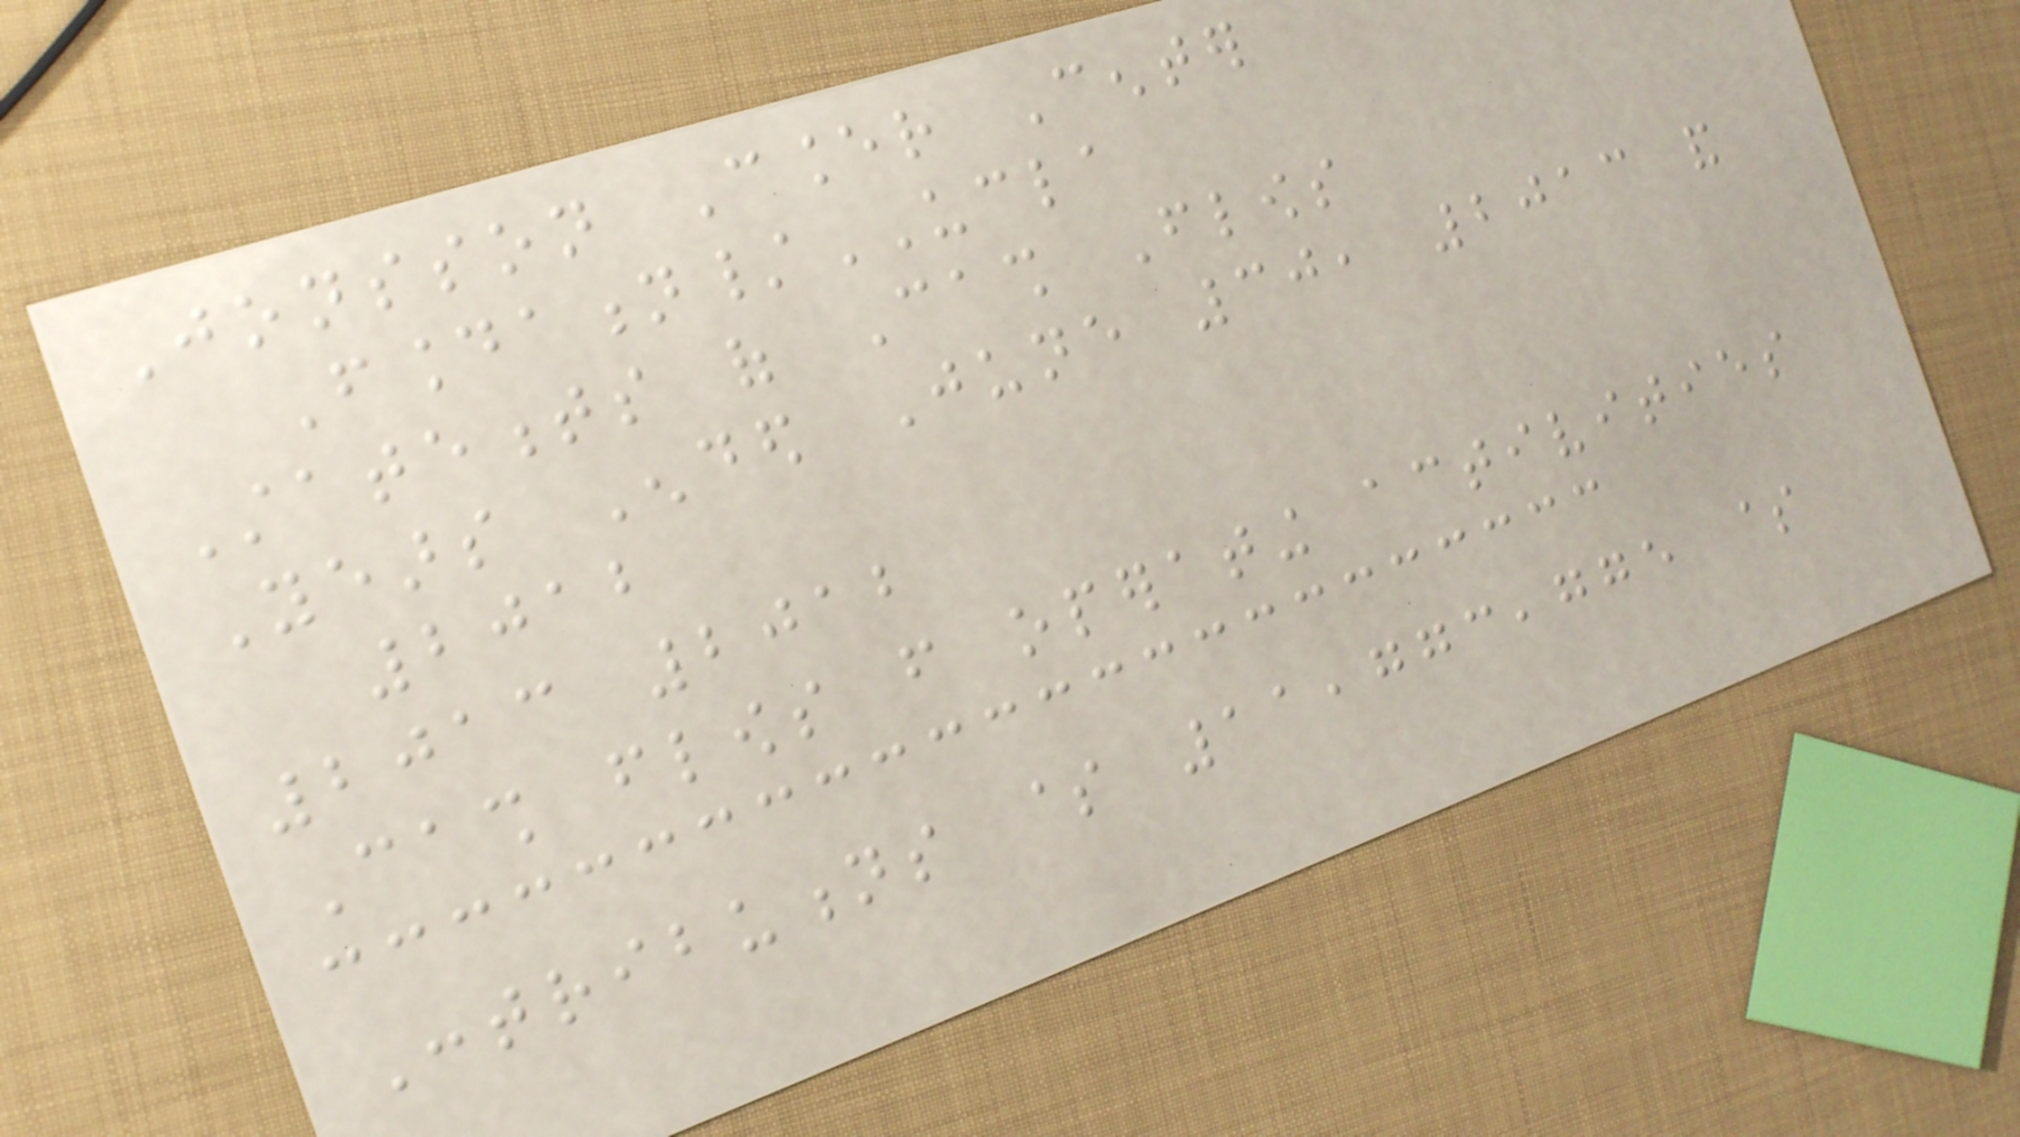Jonsson Cancer Center
Foundation/UCLA
Statements of Cash Flows
Years Ended June 30, 2013 and
2012
2013 2012
Cash flows from operating activities
Contributions $ 11,773,775 $
